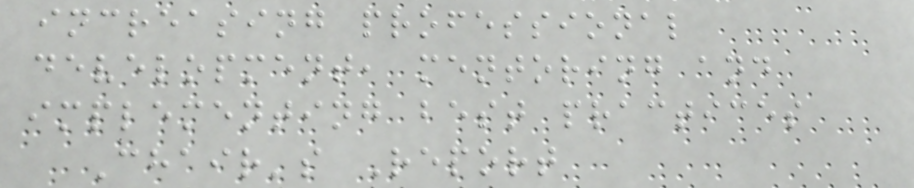increasing professional
development, mentoring and
implementing best practices
Chair's Report
